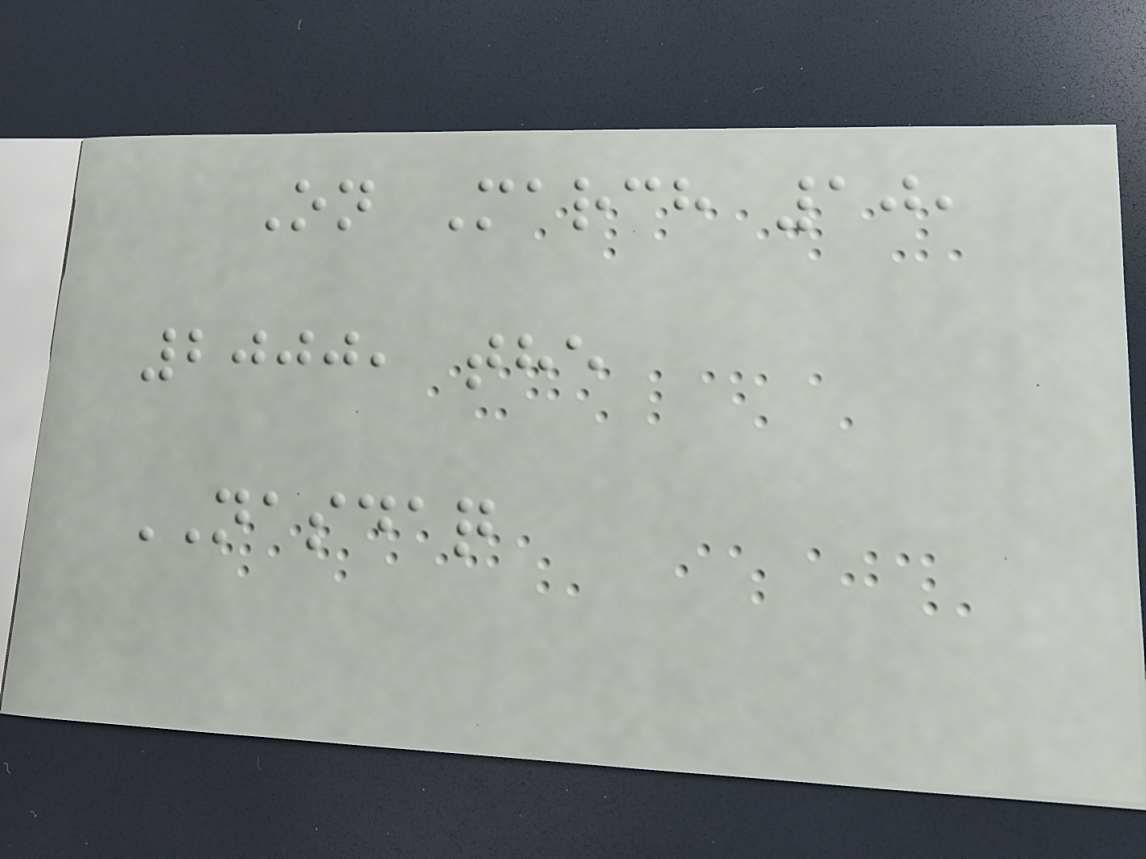On March 10,
2000, the
NASDAQ
